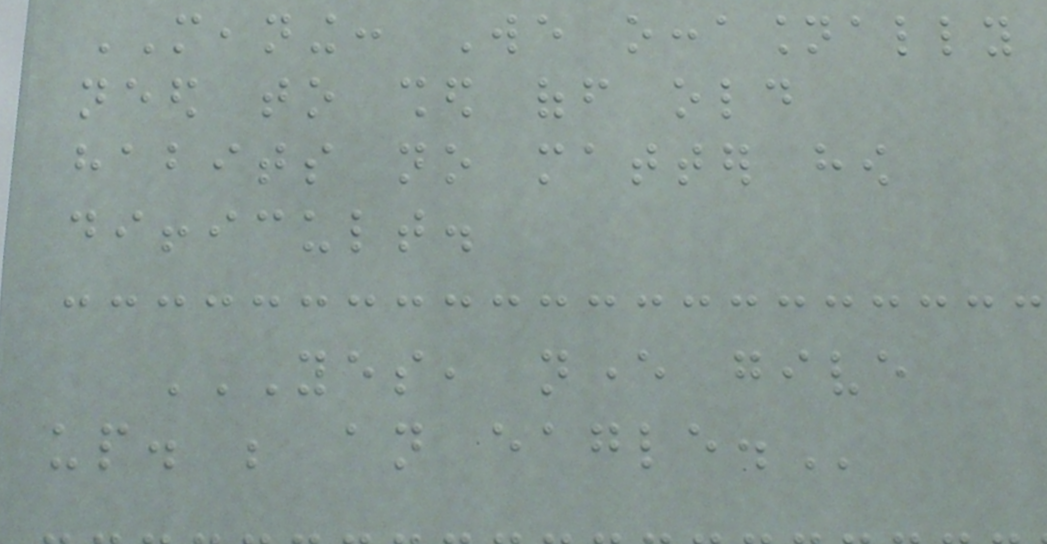MEANING: We occasionally
need to shed off old
habits no matter how
difficult.
YES, NEVER GIVE
UP. BE AN EAGLE.
